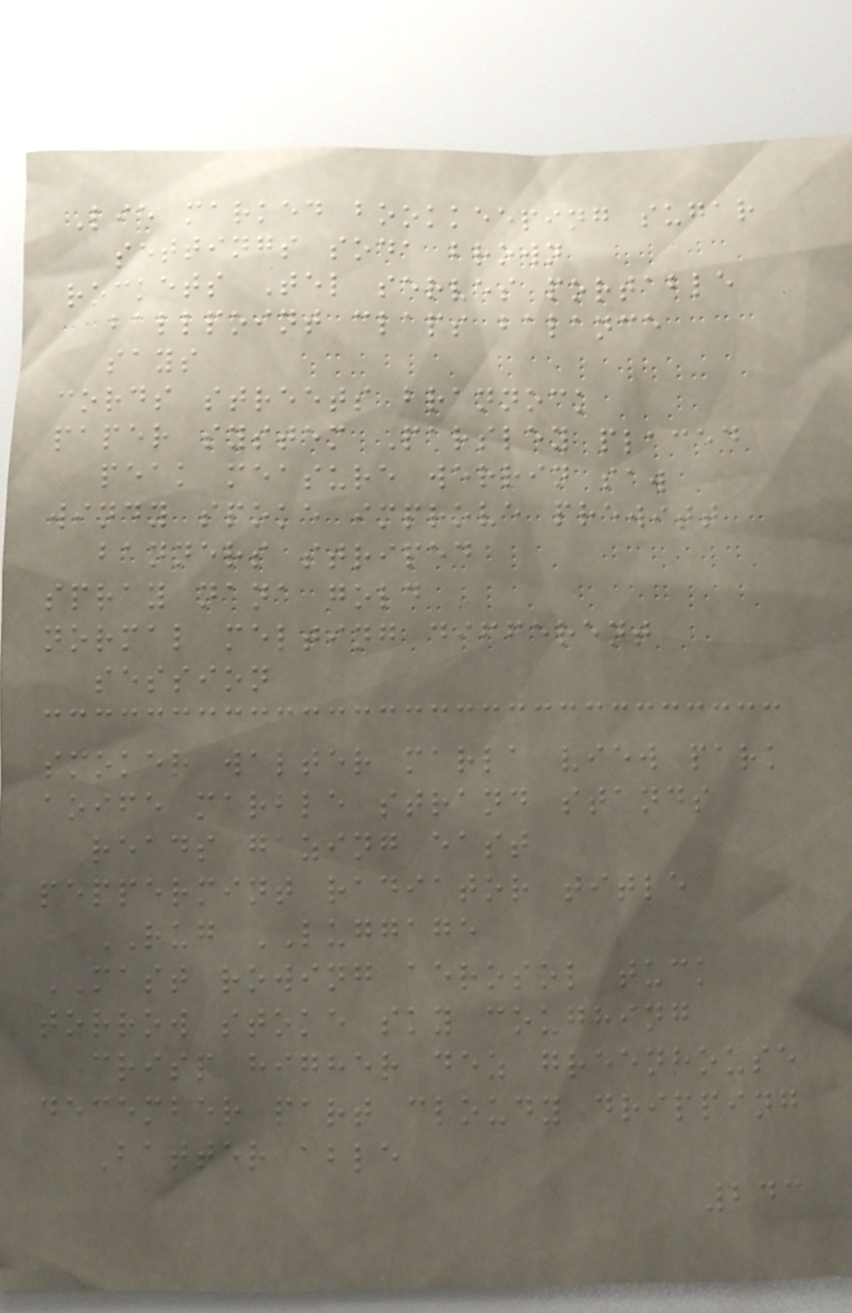Lie marked bookkeeping sugar
settings soda brown
rockets Tel serves portable
ballpoint claps balance
says
cords streets brannock
paper system Parsley placed
peak measure werrin saw
windy spoke improve prewitt
banners striped
spray nana gold
normal melting different
session
smoker walter marla view park
aoife marble strand stands
reads gazing east
peppermint radiator title
RUG LUGGAGE
MAST rowing aerosol tuck
torrow stoke sky coughing
crisp higher dez greenhouse
december part cloudy dripping
Batter able
243
